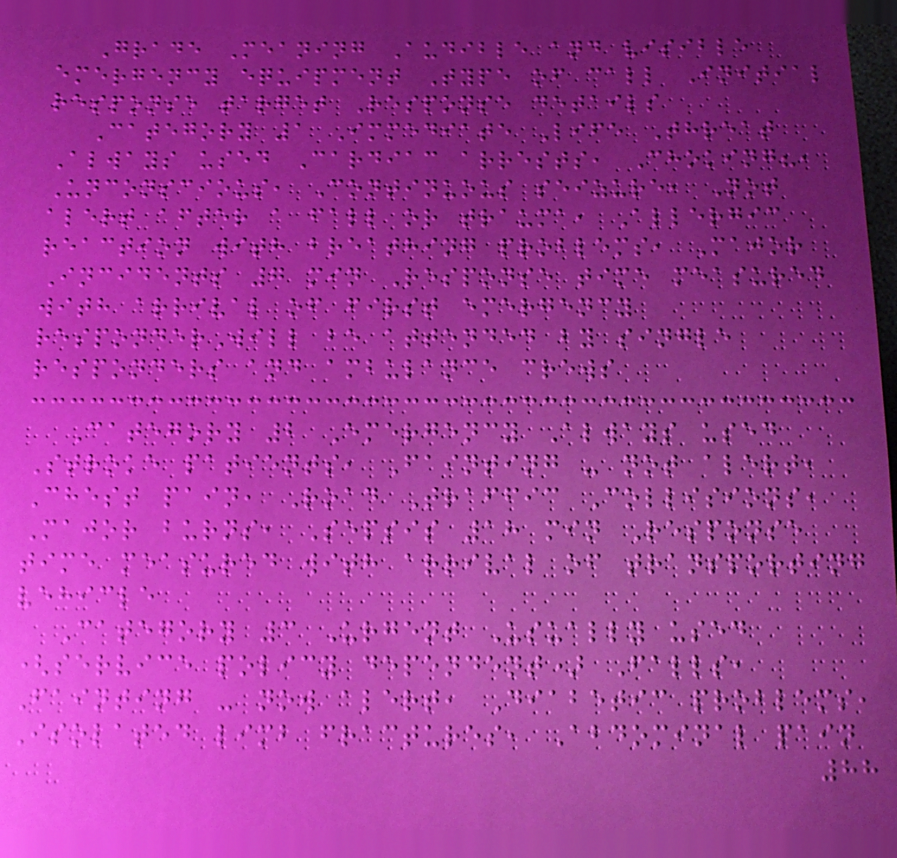Grade Meaning Audible and visible
emergency equipment Type of call Initial
response target Response details
Category 1 Immediate Life Threat
Always used Cardiac arrests, Choking?,
Unconscious, Continuous seizure, Not
alert after a fall or trauma, Allergic
reaction with breathing problems, Major
Incidents 7 min Response time measured
with arrival of first emergency
responderWill be attended by single
responders and ambulance crews
Category 2 Emergency Always used
Stroke patients, Fainting - not alert,
Chest pain, Road Traffic Collisions,
Major burns, Sepsis 18 min Response
time measured with arrival of transporting
vehicle
Category 3 Urgent Usually used
(service policy dependent) Falls,
Fainting - now alert, Diabetic problems,
Isolated limb fractures, Abdominal pain
88
